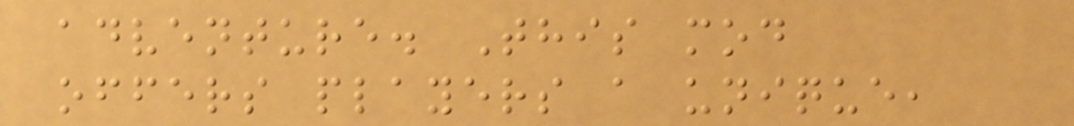adventure. This mod
offers players a unique,
